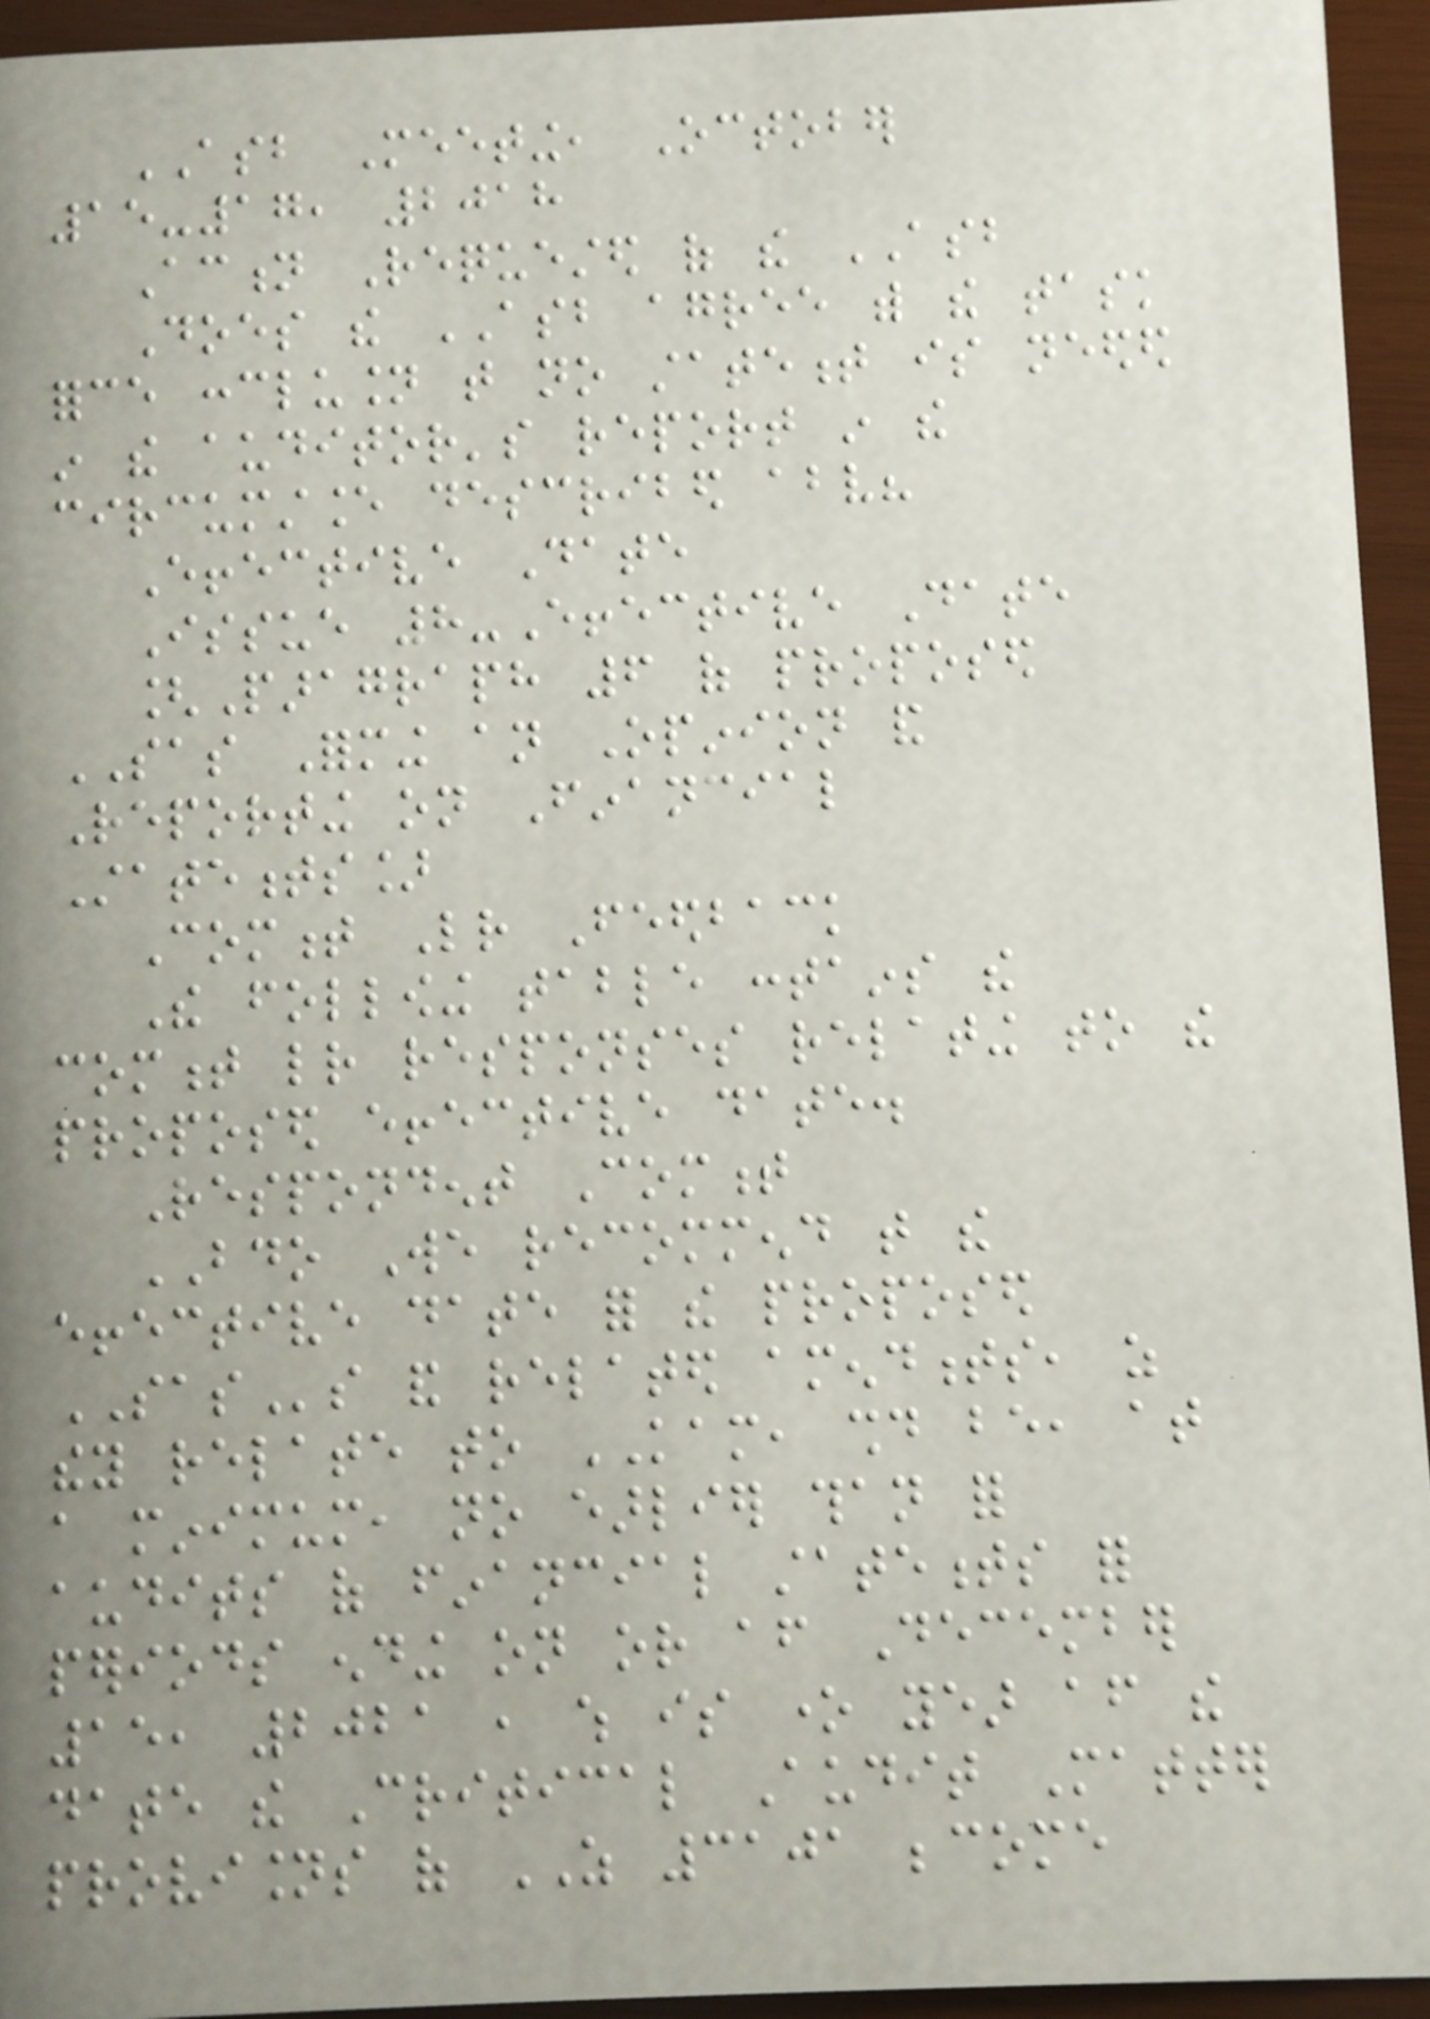ASB Meeting, October
15-17, 2018
Action Requested of the ASB
Does the ASB agree with the task
force conclusion that no statement is needed
in the auditor's report in the
circumstance described above?
Effective Date
Issue 8-Effective Date
[Paragraph 6 of proposed
SAS Forming an Opinion and
Reporting on Financial
Statements]
Comment Letter Feedback
The following table contains the
comment letter responses relating to the
proposed effective date.
Respondent Comment
BDO We recommend that the
effective date for the proposed
SASs and related amendments, as
they relate to KAM, should be, at
a minimum, no earlier than for
audits of financial statements for
periods ending on or after December
15, 2021 , which is one year after the
date the Critical Audit Matter
provisions of AS 3101 become
